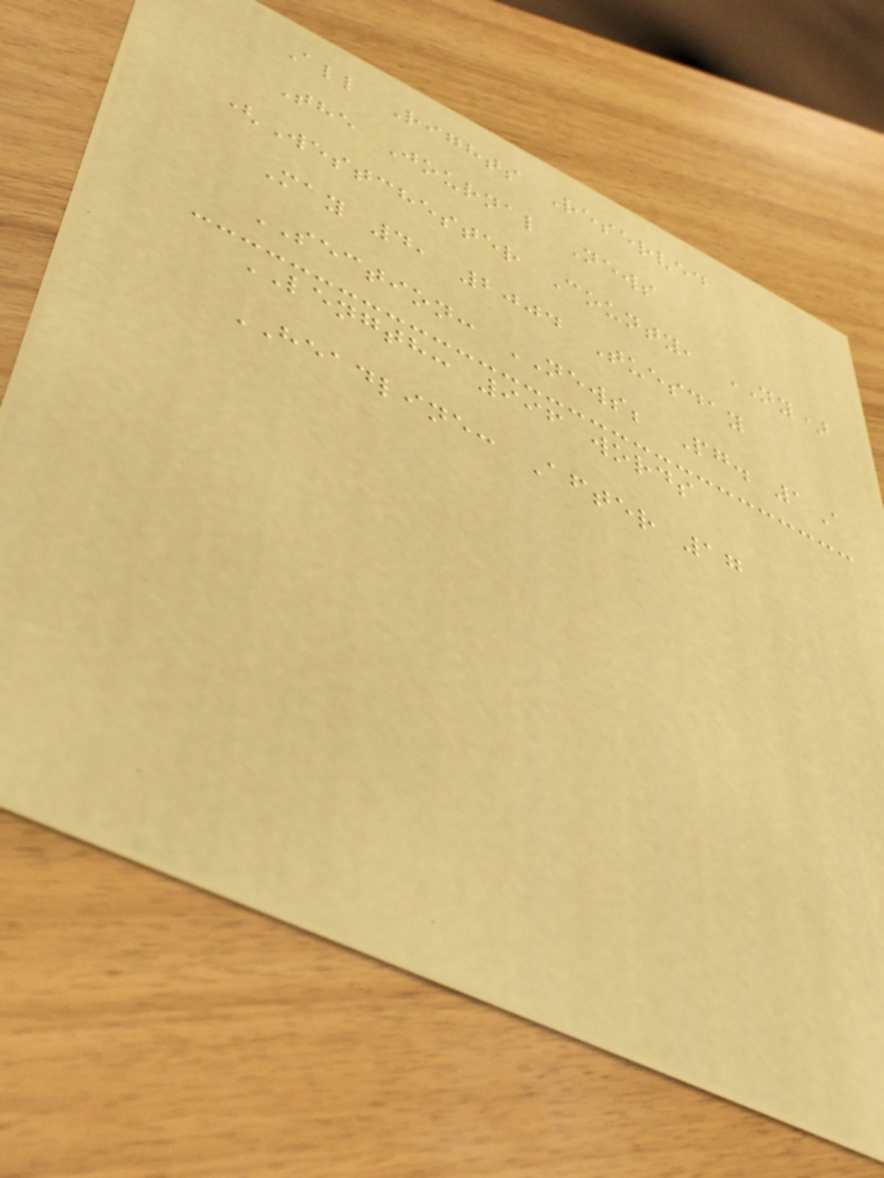All Rights Reserved
The Journal News
(Westchester County, NY)
May 4, 2004 Tuesday
SECTION: NEWS; Pg. 1A
LENGTH: 996 words
HEADLINE: After 17
